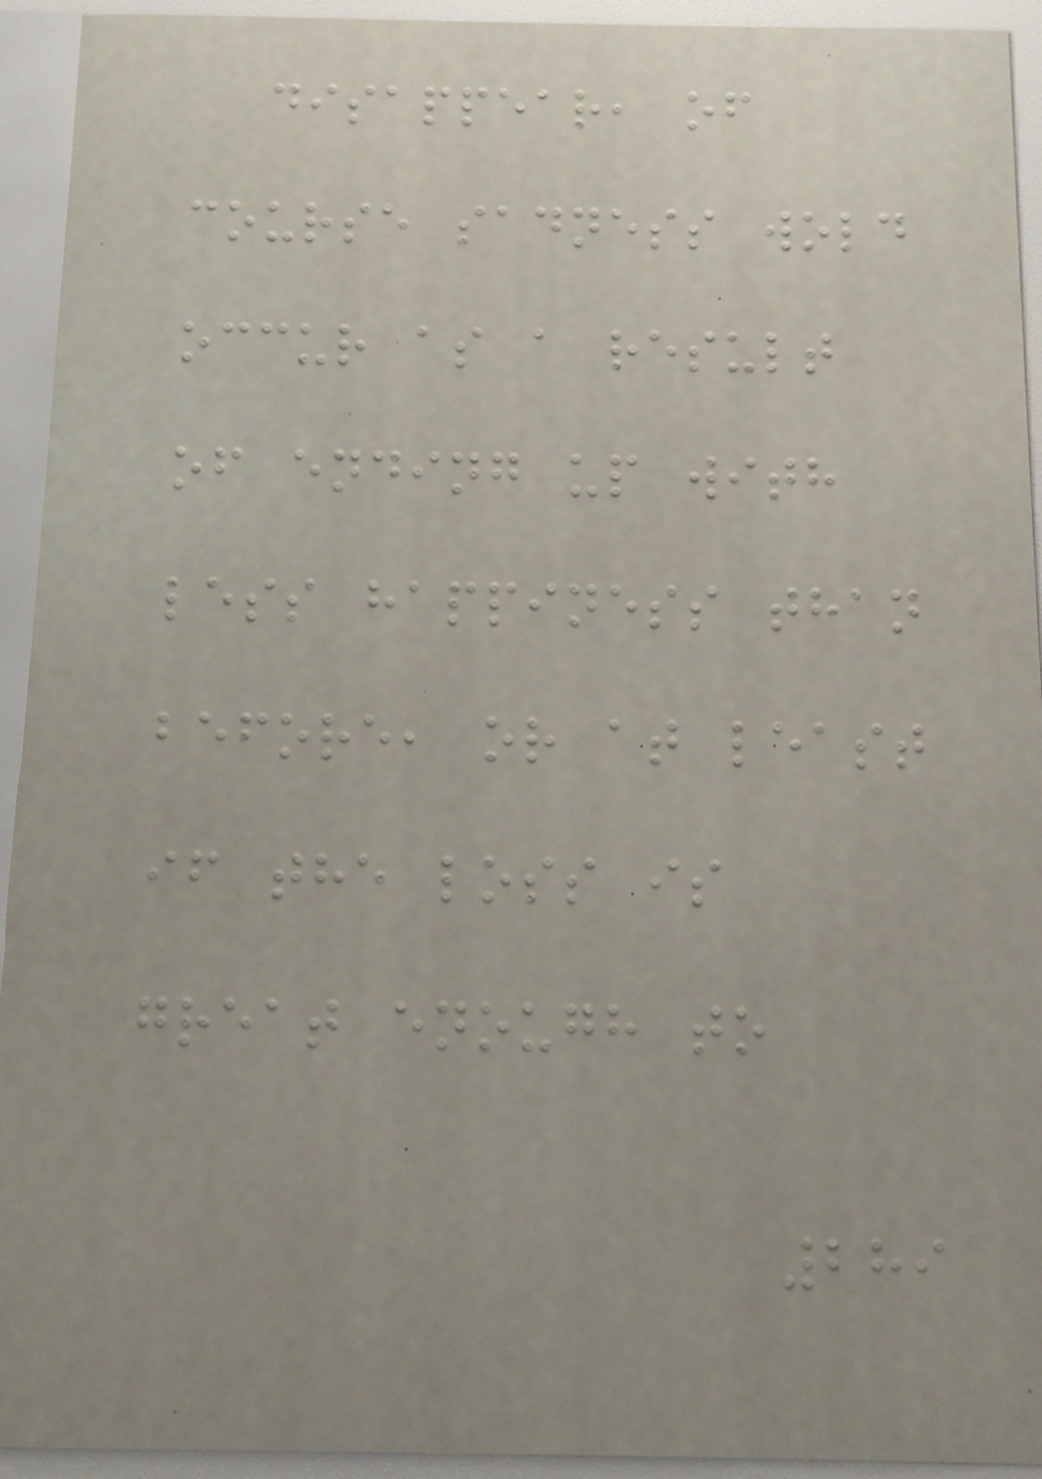disappear, of
course sadness wold
occur as a result
of ending up with
less happiness than
before, or at least
if the loss is
great enough to
289
